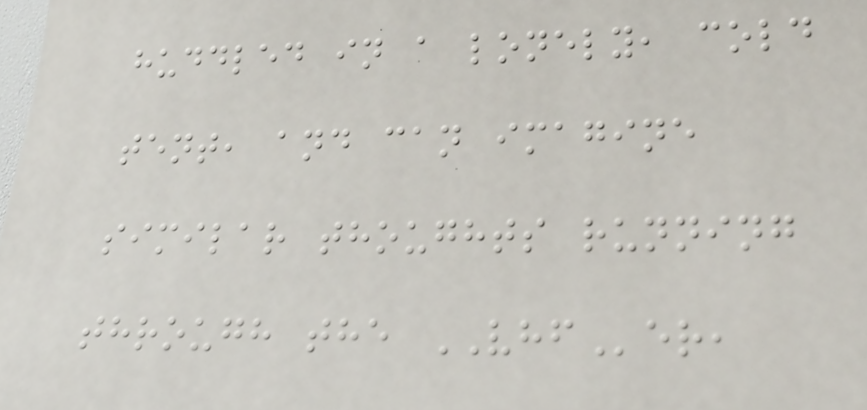huddled in a lonely, cold
tent, and can imagine
similar thoughts running
through the VHFer,
